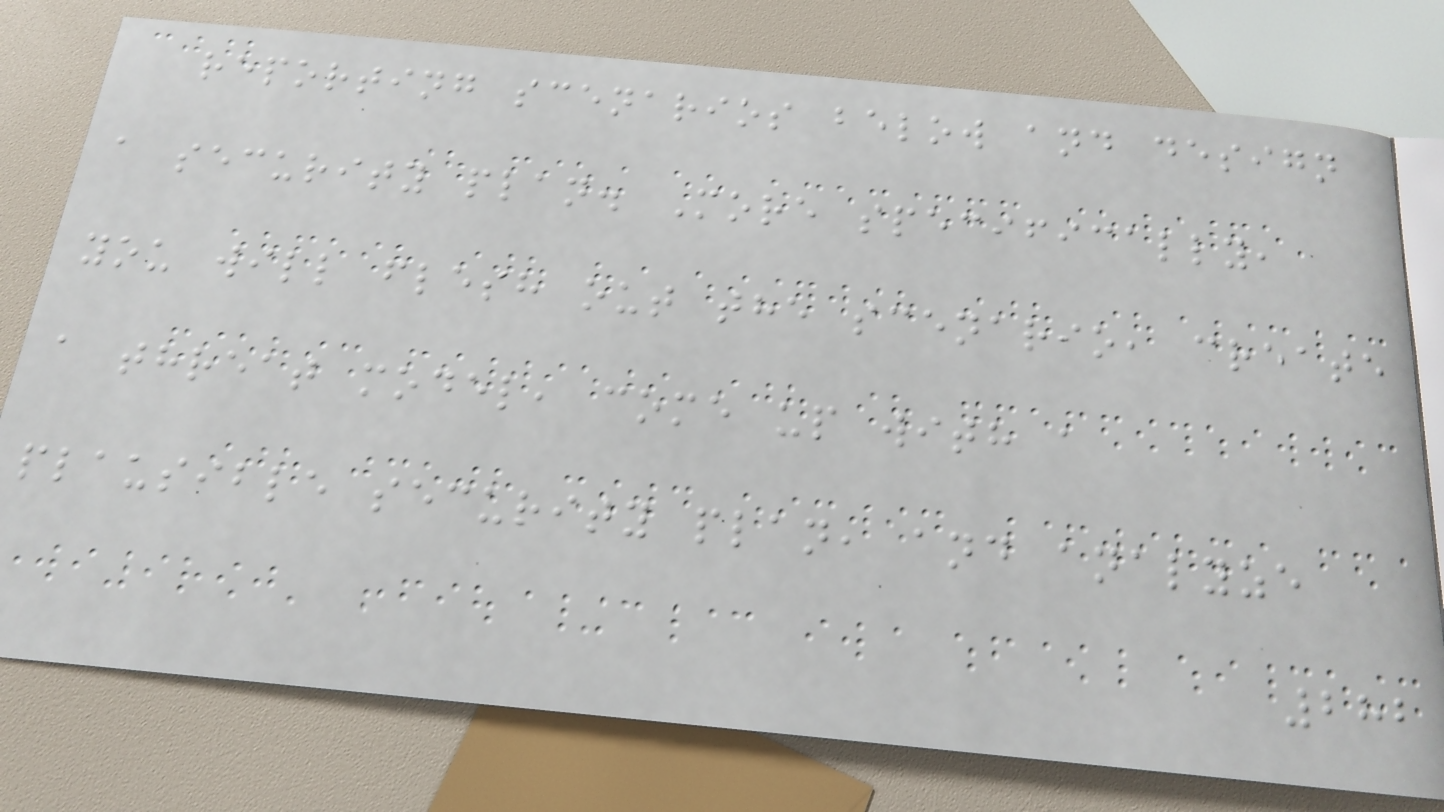reporting scenarios below and design
a security plan. More specifically,
you will flesh out the scenario, create
a threat model, come up with a
plausible security plan, and analyze
282
